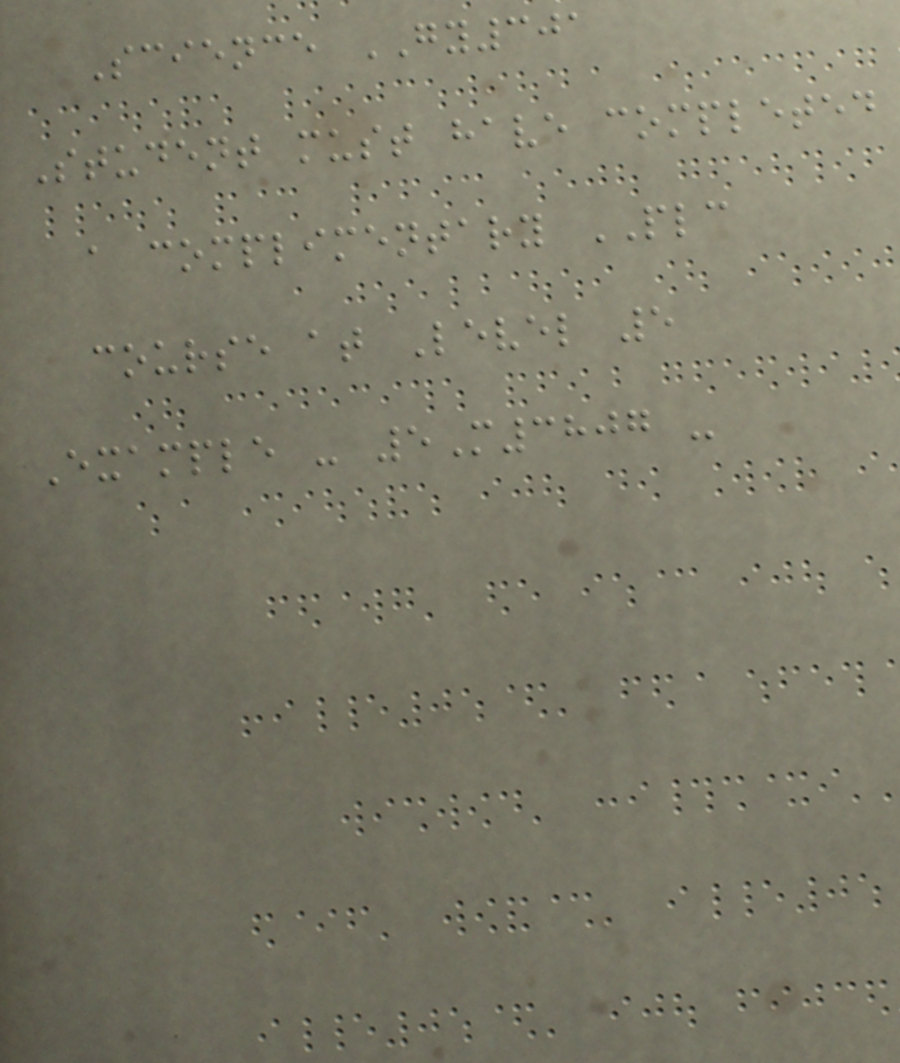Science GY301
Student must have completed
a complimentary PLC
course at Level 5
Example - 5M3807 -
